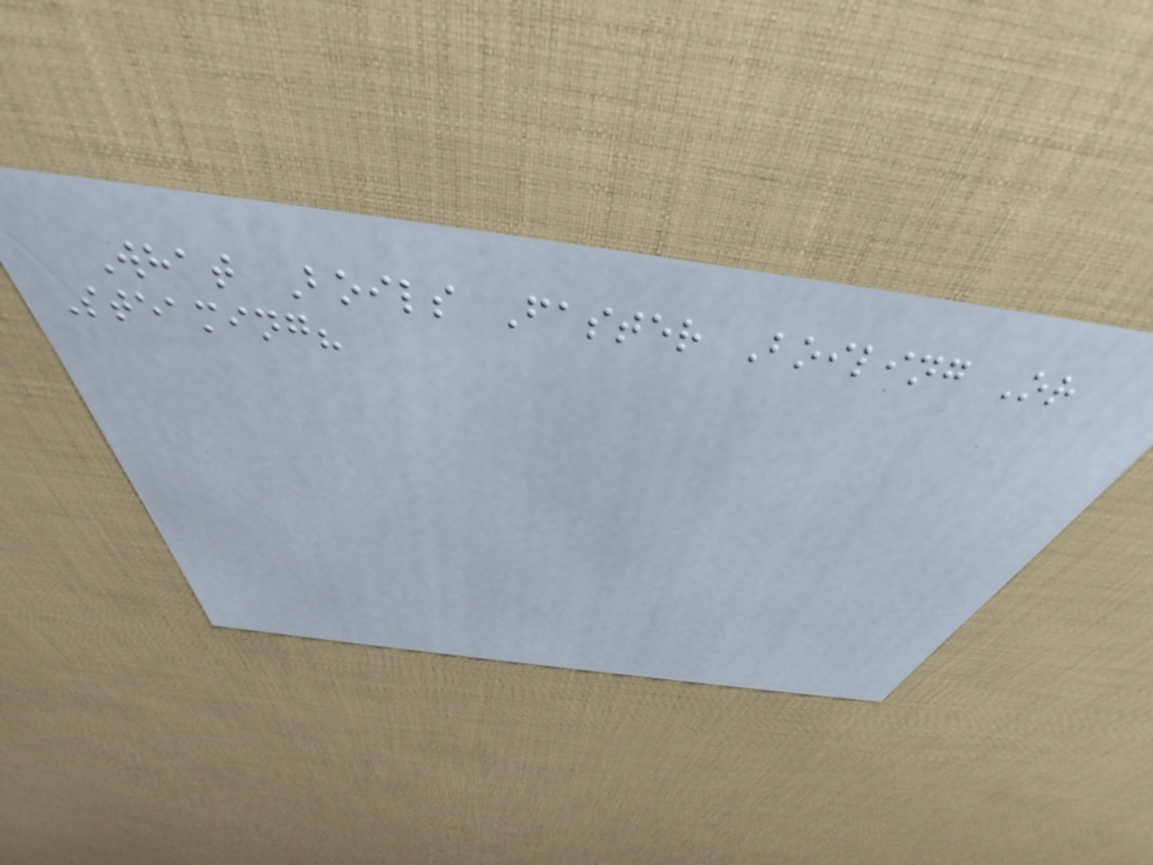What Boils Faster Boiling Or
Steaming?
